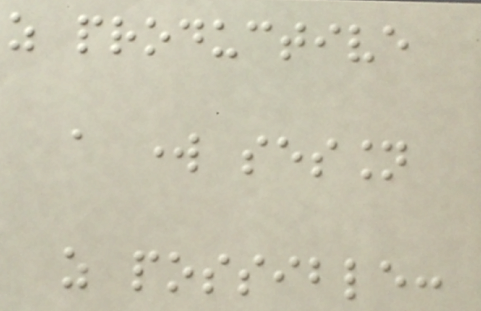as productive
a work session
as possible:
